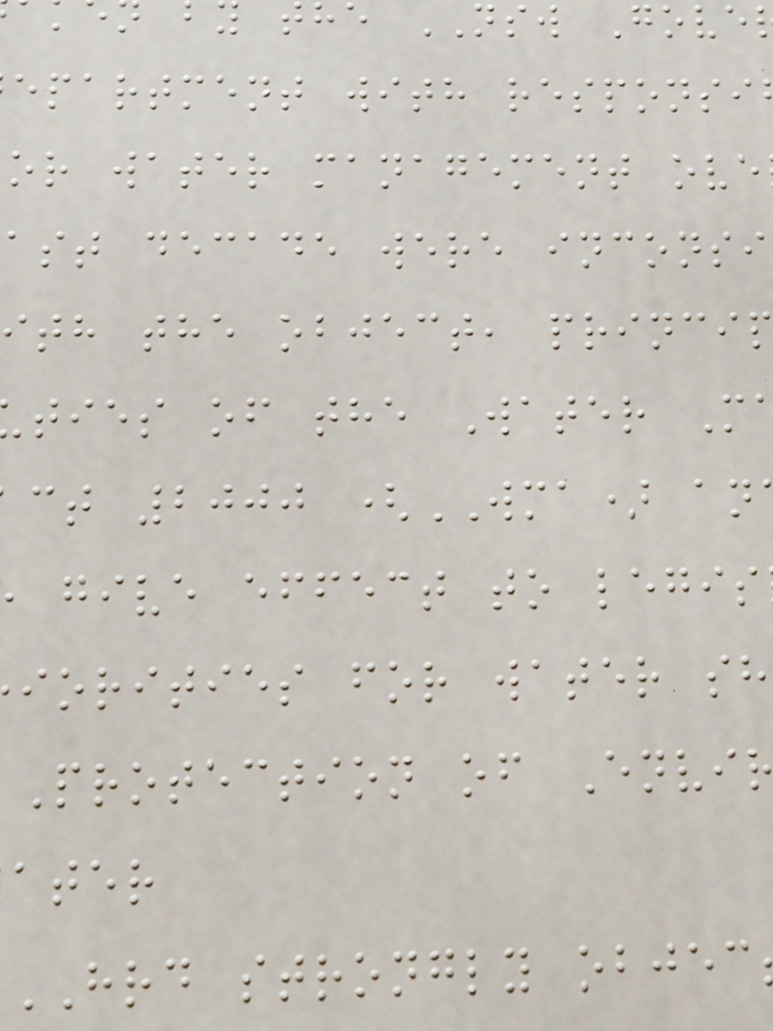he NSW Gove
epartment with responsi
or water management ove
ast decade were inconsi
ith the object, princi
ties of the Water M
ct 2000 (WMA) an
give effect to legis
iorities for water sh
Protection of Envi
ater
HRD strongly objec
